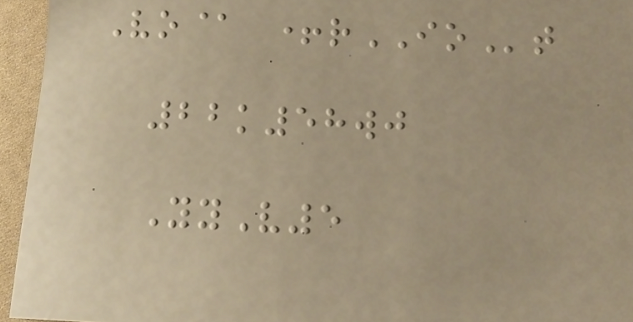Vo@ +rIOt
22k58wj
YyV5
